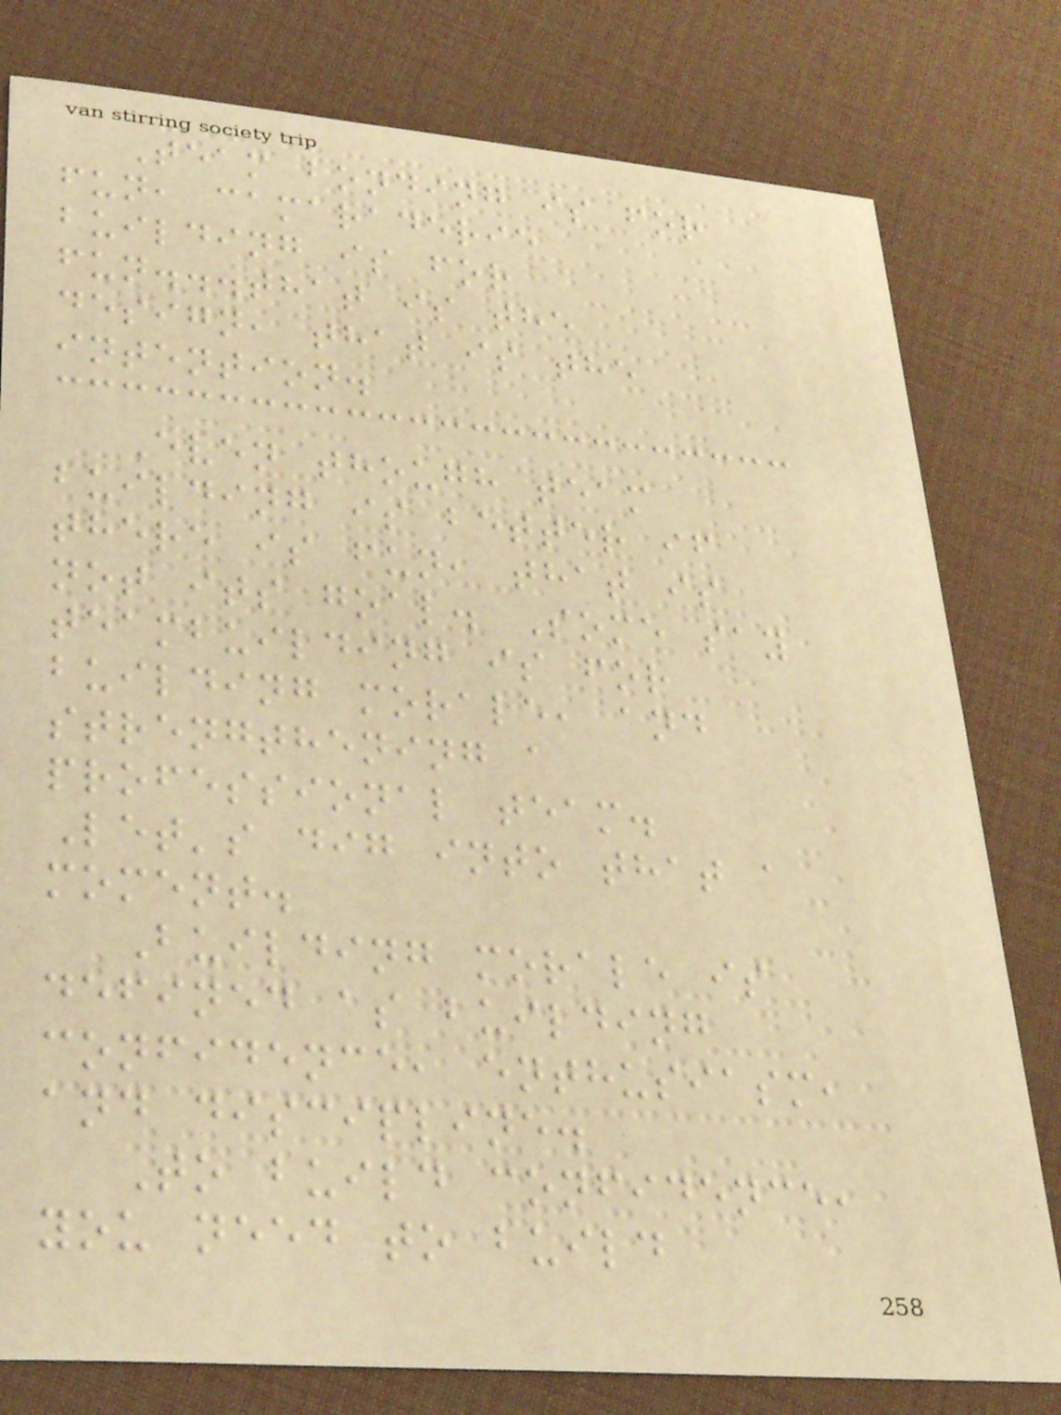Team bonding is for
fun, camaraderie
building is for
fun...that is the
design, that is the
intention.
Even though team
building is better if
there is fun, that is
not its goal. Some say
teambuilding is for
building morale, and
strengthening a
professional team.
Let's dig into that a
moment.
Building morale is
defined as building
confidence, enthusiasm,
and discipline.
To build confidence,
you need to build
